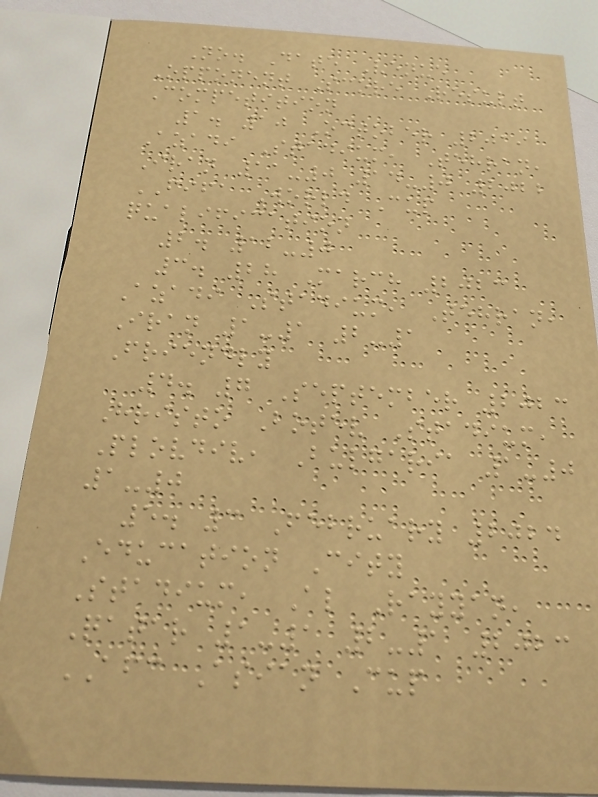No. Date Venue
Opponent Score Result
Competition
1. 10 October 2019
Azadi Stadium, Tehran,
Iran 11-0 14-0 2022
FIFA World Cup
qualification
2. 12-0
3. 28 March 2023
Azadi Stadium, Tehran,
Iran 1-1 2-1
Friendly
4. 7 September 2023
Hristo Botev Stadium,
Plovdiv, Bulgaria 1-0
1-0
5. 3 February 2024
Education City
Stadium, Al Rayyan,
Qatar 1-1 2-1 2023
AFC Asian Cup
